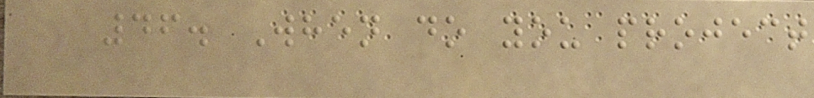46. When do you project
